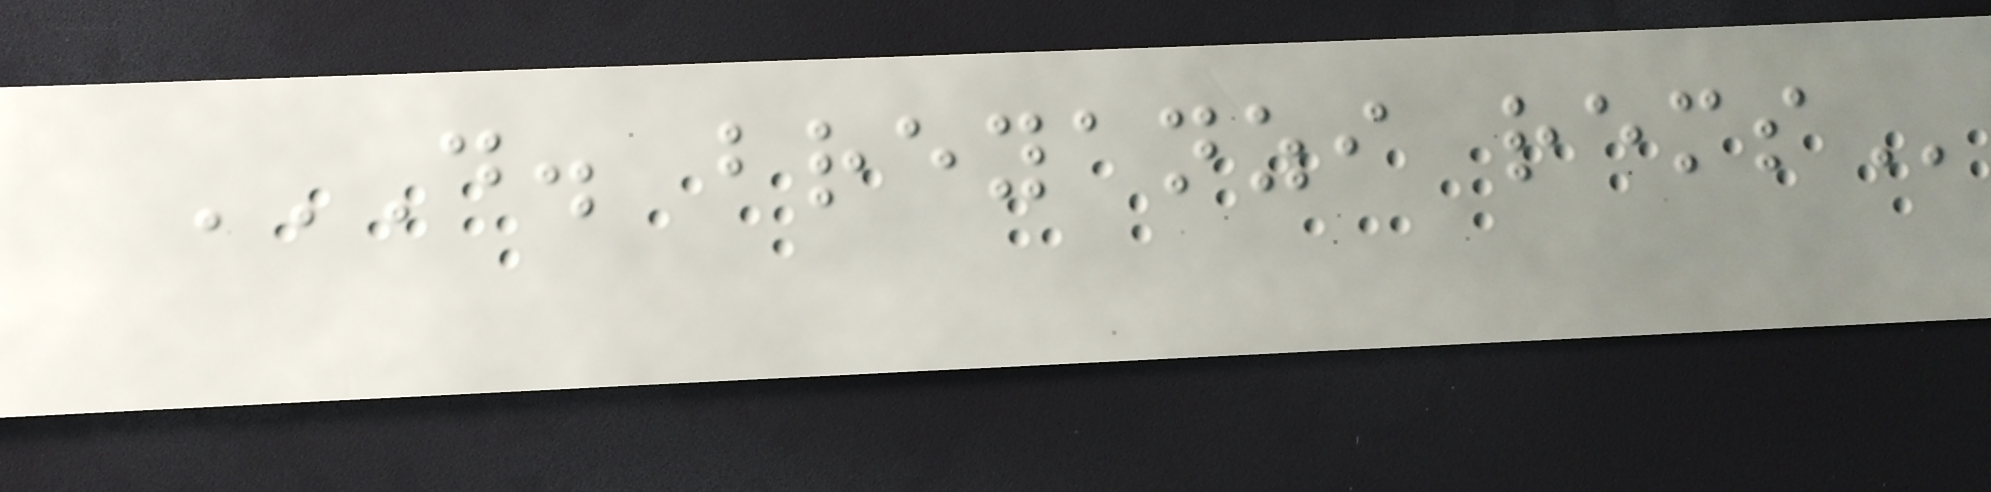D. BREYANZI REMS
